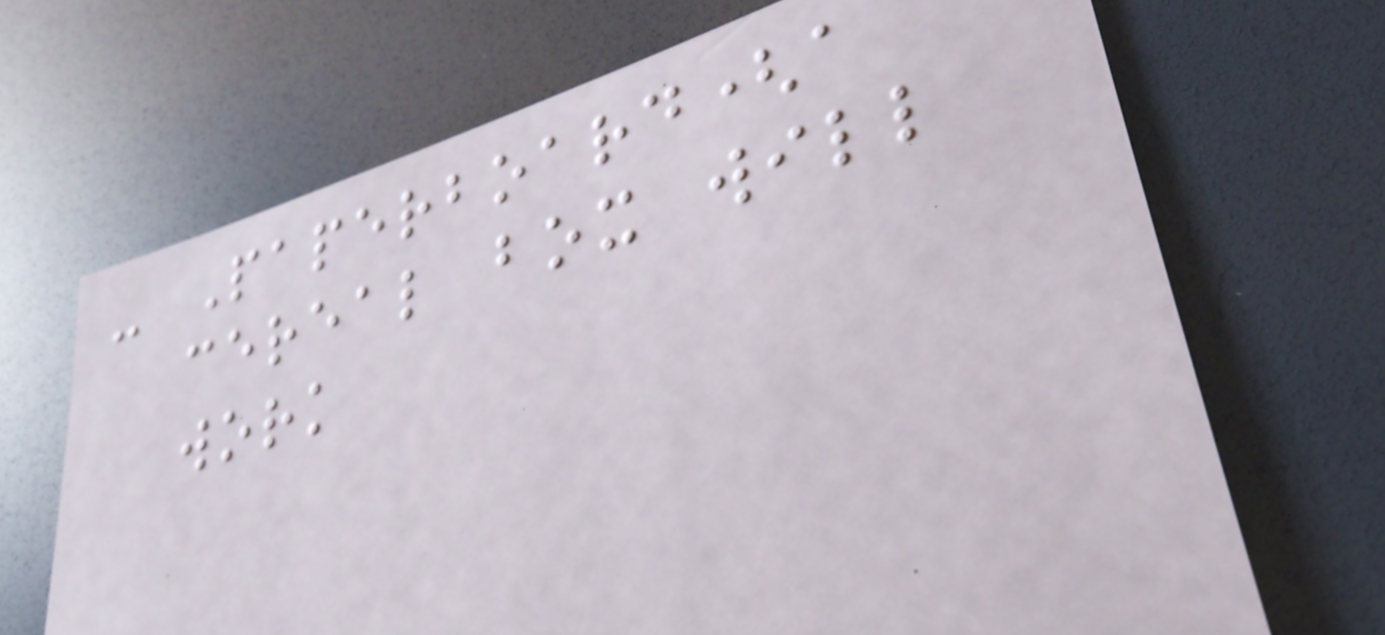- Paperboard(a
cereal box will
work
